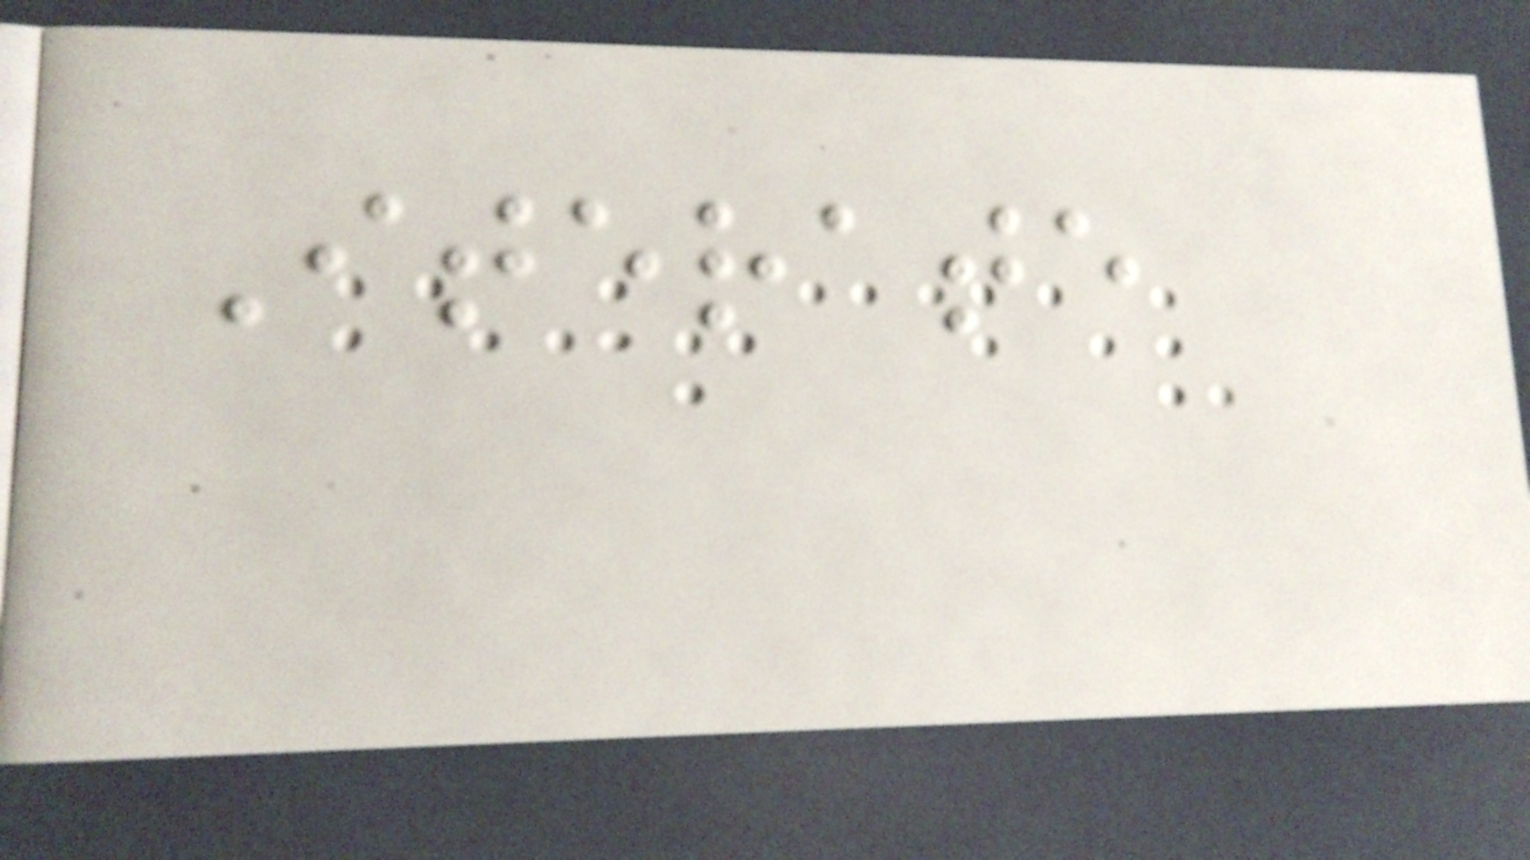Iterate
